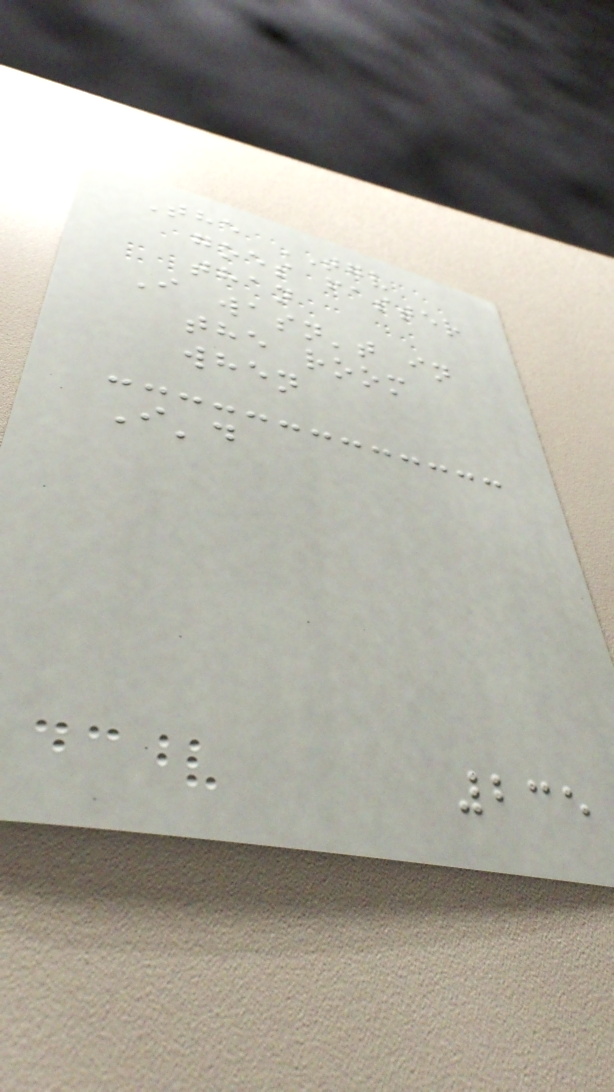The TGV
goes faster
than
I wasn't in
the room
when
I'd
235
